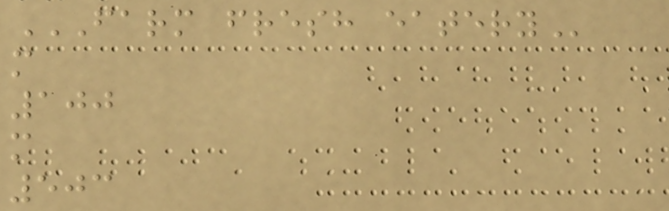FARM FRESH EATERY
m
100
m
503
